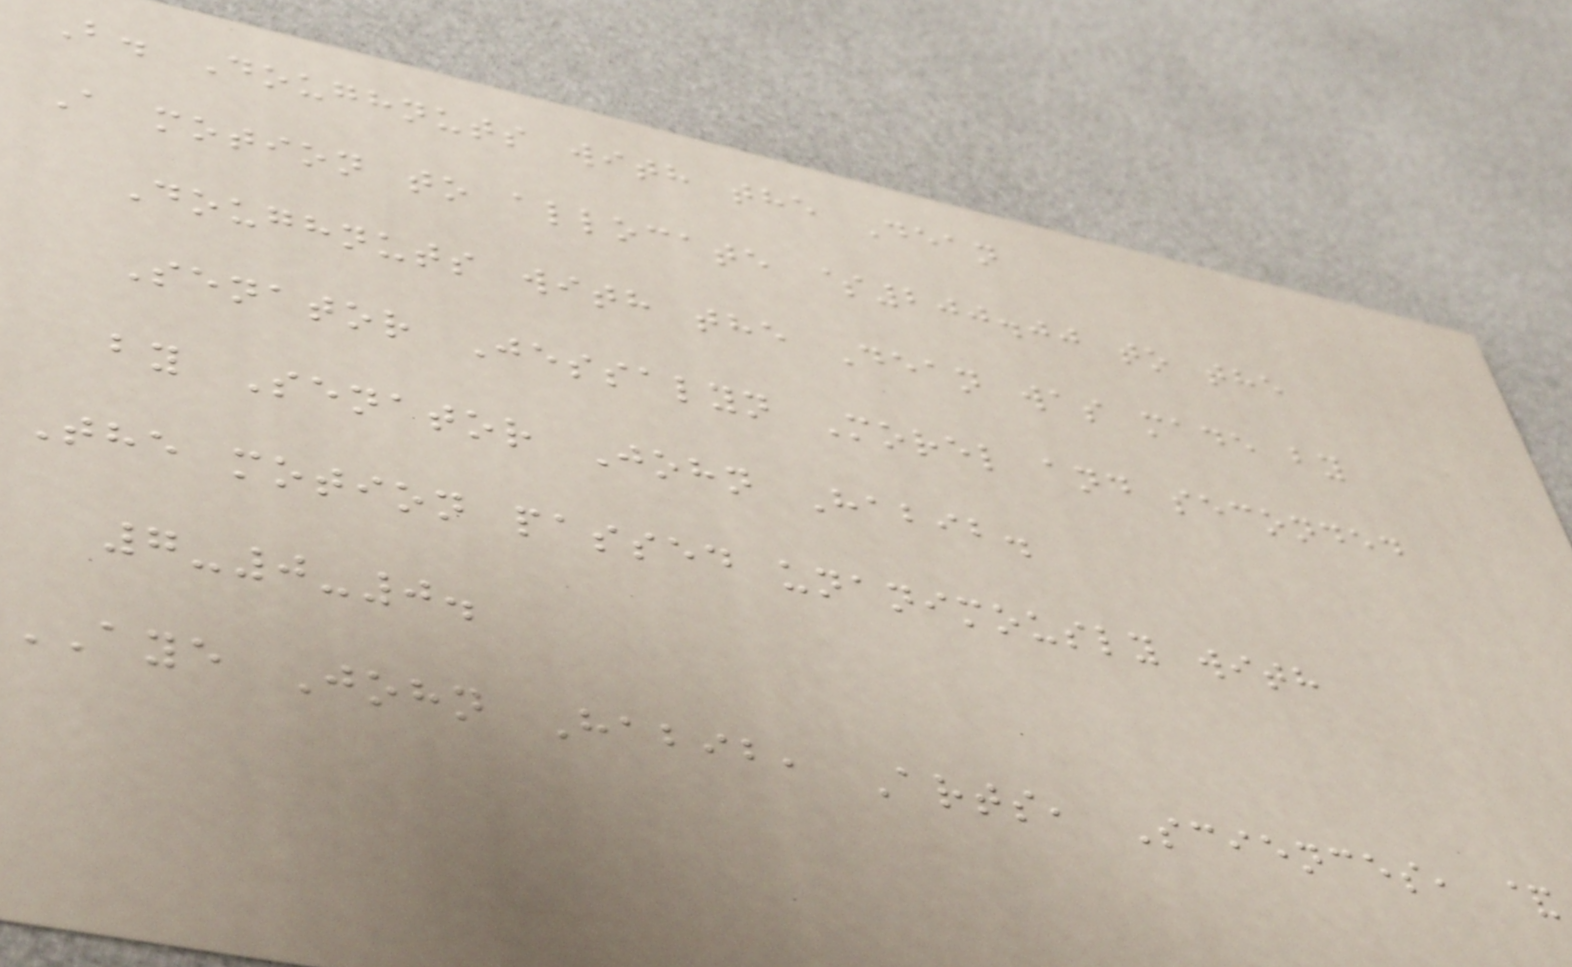B. Doughnuts with the Dean
A motion to allocate $200.00 to the
Doughnuts with the Dean was made by
Senator Jessalyn Morel and seconded
by Senator John Habib.
The motion passed unanimously with
7-0-0.
AYE John Habib, Arts, Sciences, &
